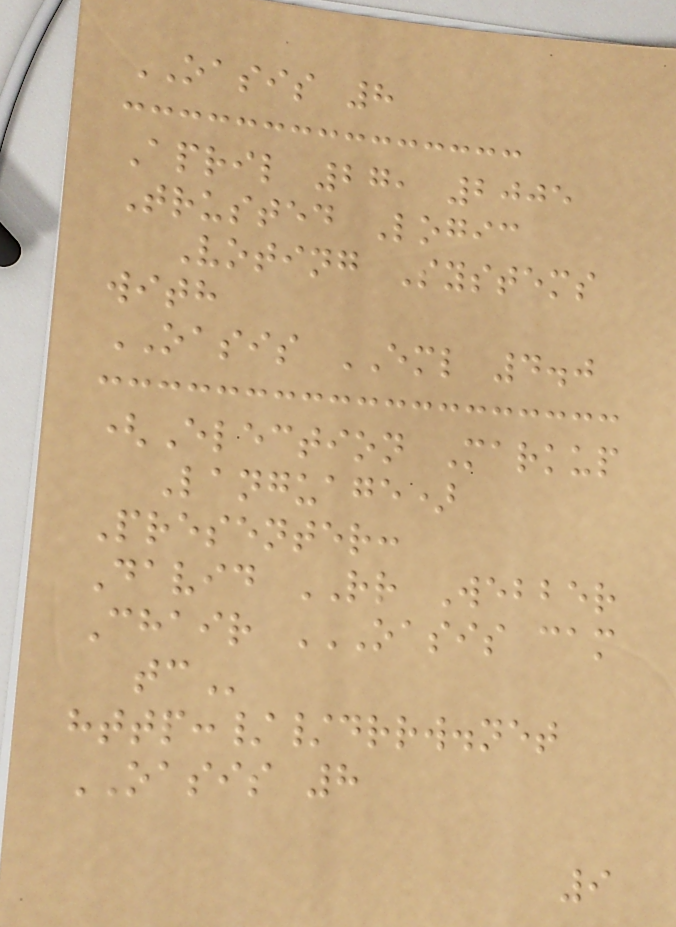OASIS 8
April 27, 2005
Trusted Logic
Voting Systems
with
OASIS EML 4.0
(Election Markup
Language)
Presenter:
David RR Webber
Chair OASIS CAM
TC
http://drrw.net
OASIS 8
9
